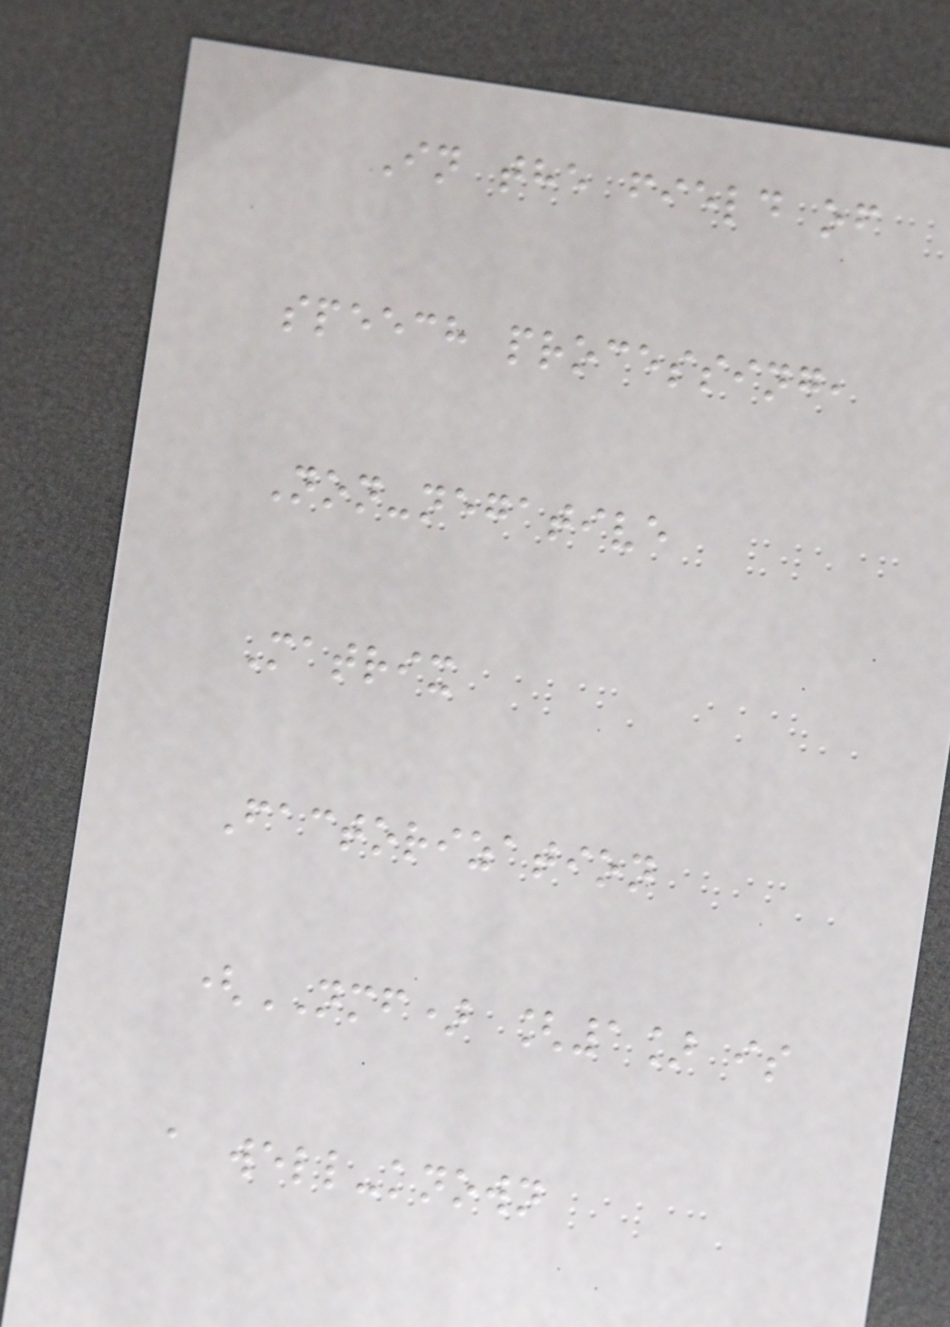In the field of
speech processing,
Non-negative
Matrix
Factorization
(NMF) [1] is
a well-known
